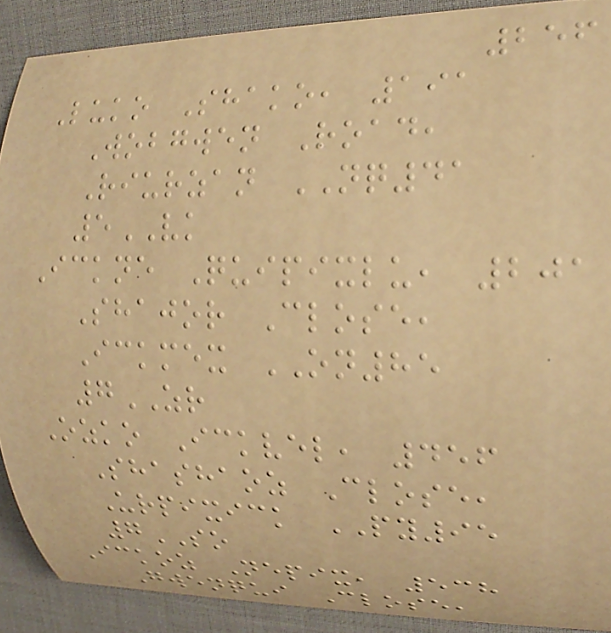256
Luko Shako, 191
Wobgwen Road,
Riurzan NQ41
5VK
Ickne Quipixlu, 201
Shajor Close,
Ickmex ON85
7ZR
Ozko Ickvel, 456
Shashaoz Close,
Urpixick PY95
7SO
Ickoz Nepix, 538
Gwenqui Close,
